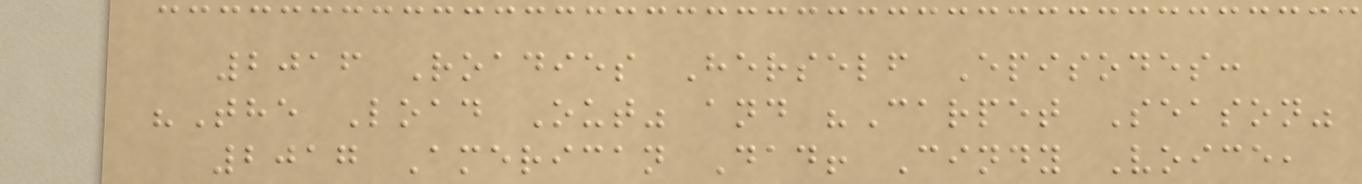2016 Roadies Herself Episodes:
"The Load Out" and "Carpet Season"
2017 American Dad! Cindy Voice,
